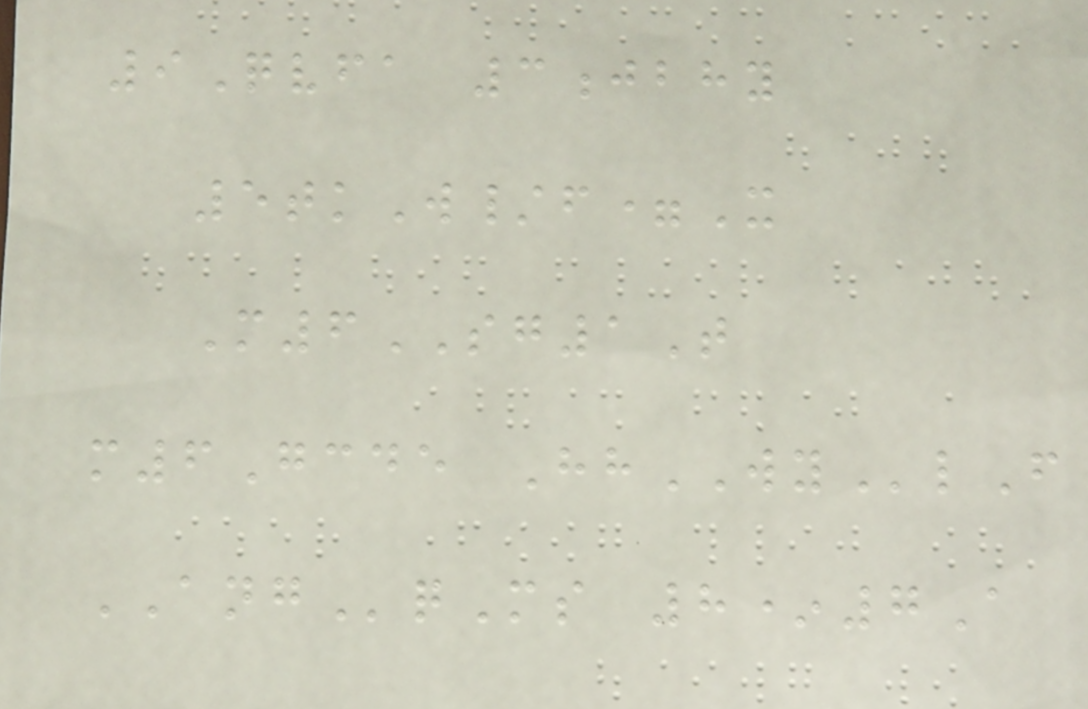9Qvfa 3jbhy
5tkW/f=X
M6SG1T
m6Gcde HhWYlF
ANGqMs 8*7A
